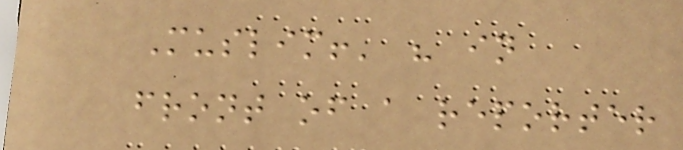Muslim!' " in
front of a reporter
